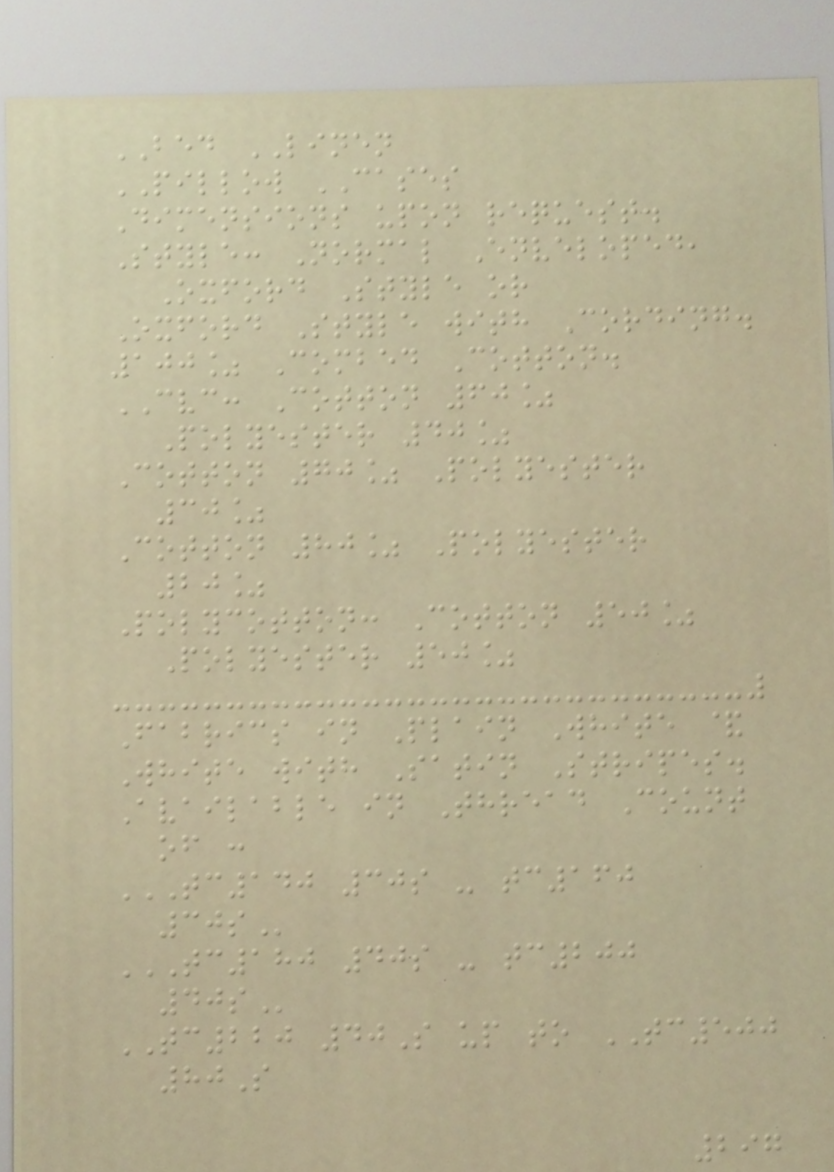BED LINEN
PILLOW CASES
Dimensions upon request.
Style: Normal Enveloped,
Oxford Style or
Oxford Style with Cording.
100% Combed Cotton.
CVC: Cotton 60%
Polyester 40%
Cotton 70% Polyester
30%
Cotton 80% Polyester
20%
Polycotton: Cotton 50%
Polyester 50%
Fabrics in Plain White &
White with Satin Stripes.
Available in Thread Count
of :
TC140 30S - TC160
30S
TC180 40S - TC200
40S
TC220 40S up to TC500
80S
297
